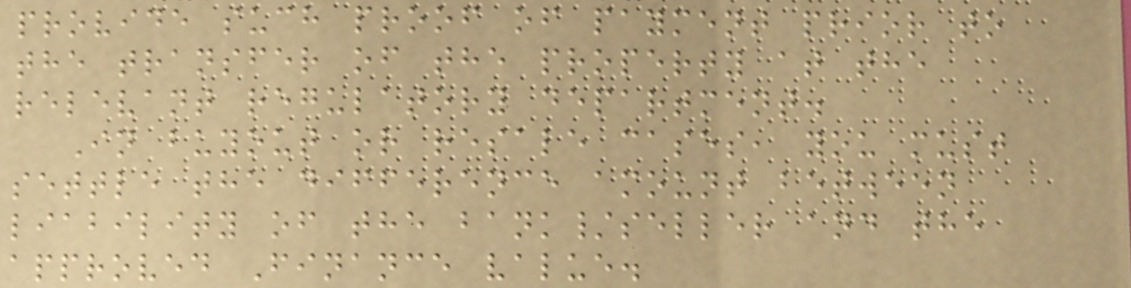provide such proof of payment prior to
the transfer of the property at the
relevant regulatory department.
In buyout or resale cases, you must
settle the difference amount between
liability of the bank/seller and the
approved Finance value.
